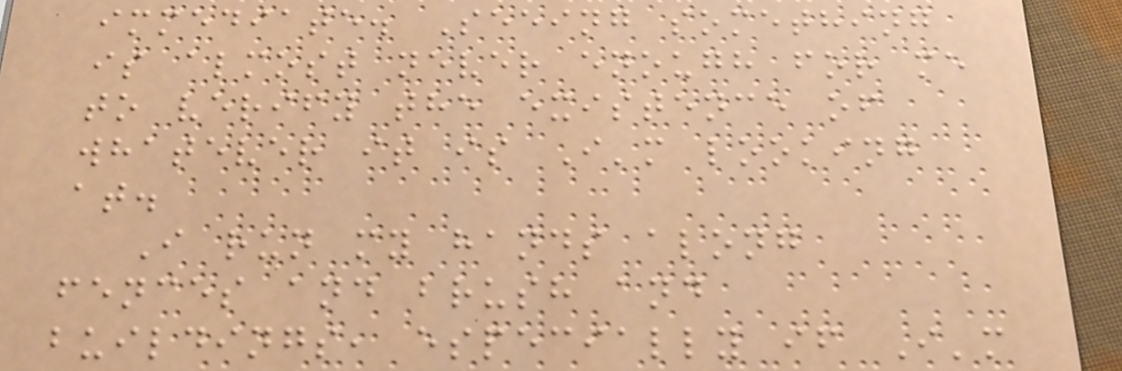immediate. Seeing something
is almost never enough for me
to verify the existence of
whatever it is I'm looking
at.
I run my hands along
fences and brush and
buildings, especially if I'm
